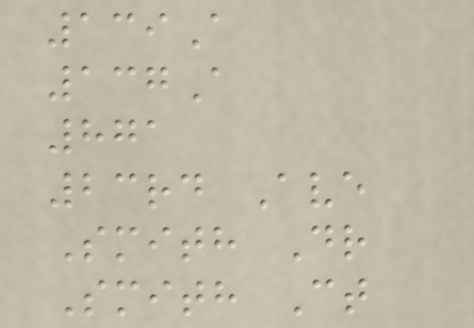139A
137A
871
23rd Ave
Smith Dr
Smith Ct
